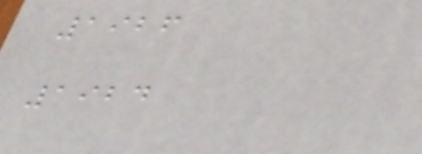1926
1924
